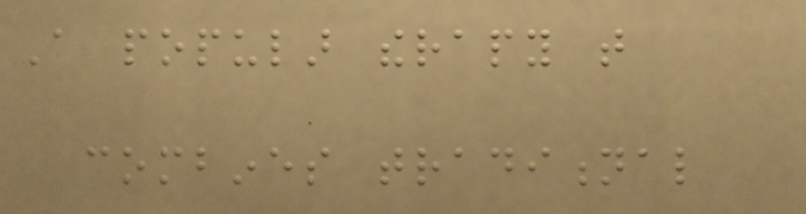A popular therapy that
combines traditional
